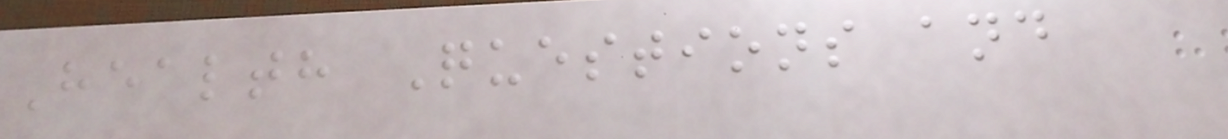Health Questions and
